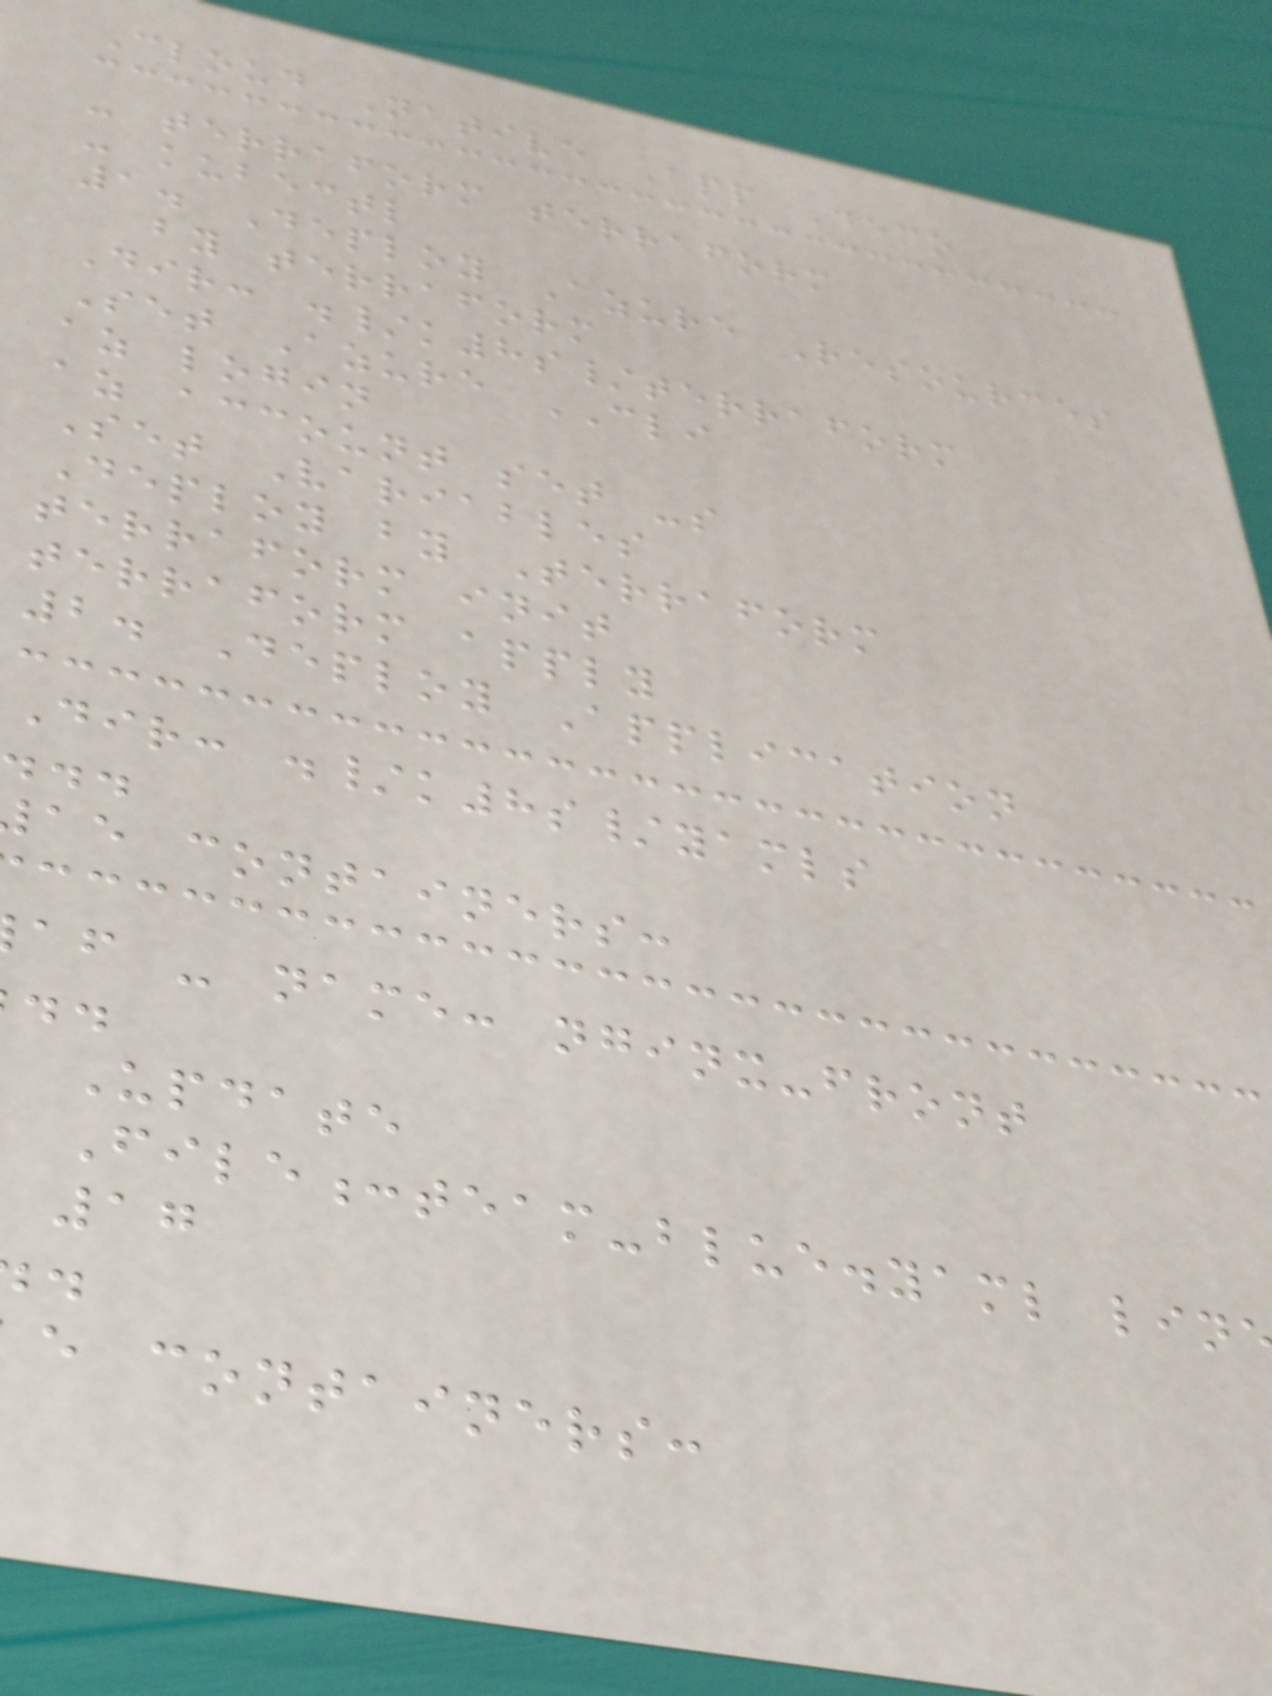Cloud Native App Demo
- terraform terraform
- kubectl
1. Deploy Azure Resources
by terraform
Dir: ./k8s/terraform
Set Azure CLI
az login
az account set -s
Set Variables
Deploy by Terraform
terraform init
terraform apply
2. Deploy Application
Dir: ./k8s/yamls
...
ae containers:
af - name: nginx-front
Update
File:team-blue.yaml lin
17
e containers:
